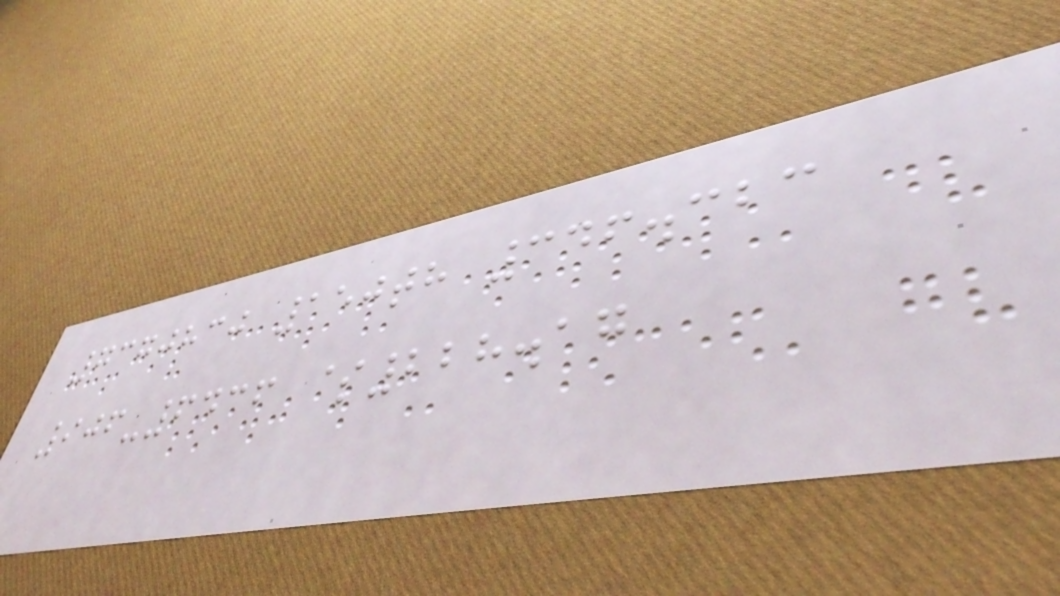7370830 150th 346.323
906-6436 $228.17
